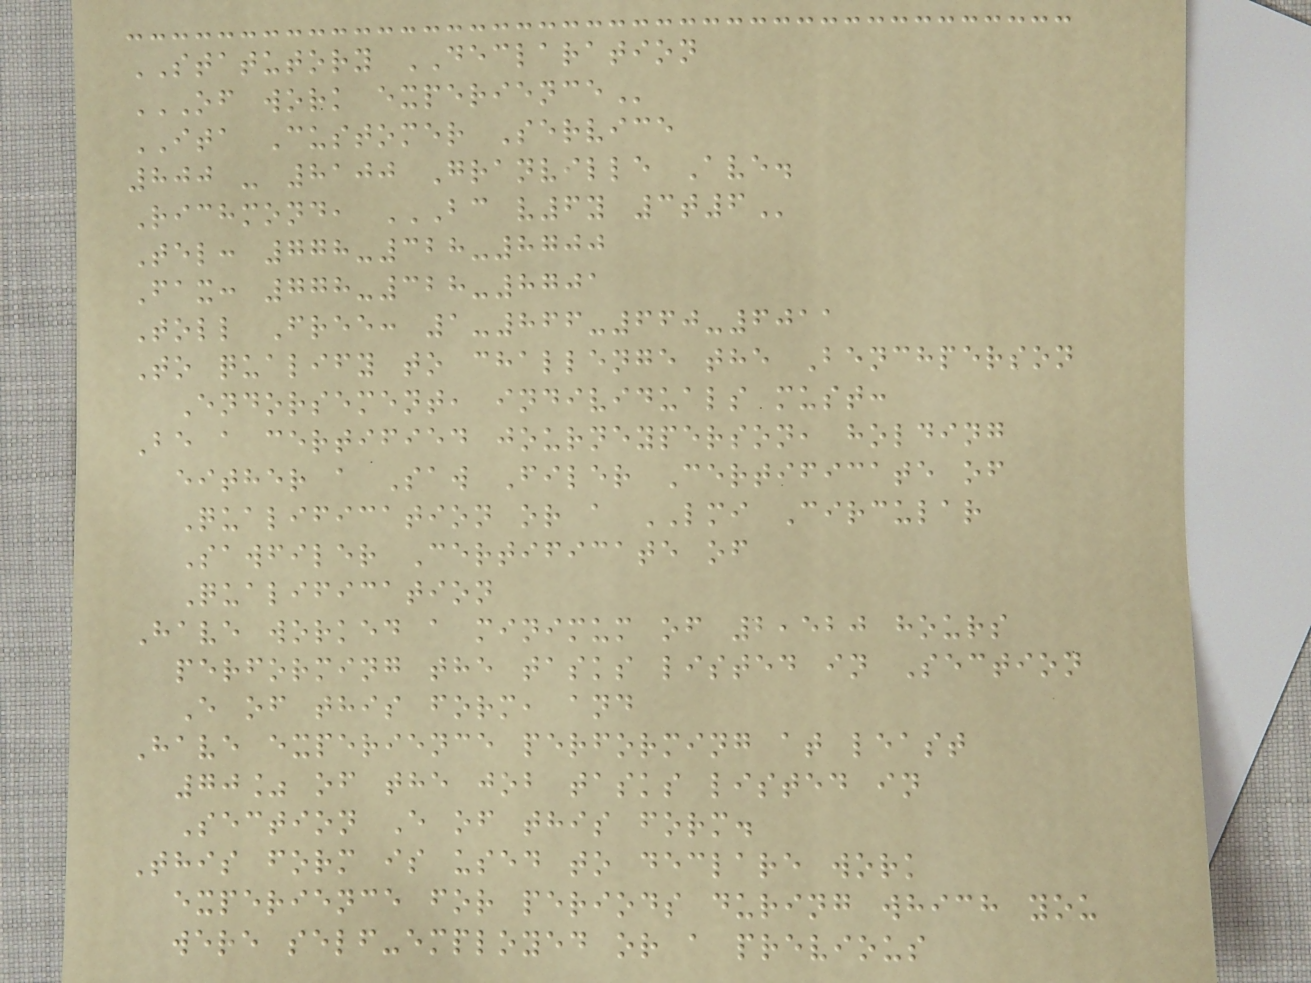STATUTORY DECLARATION
OF WORK EXPERIENCE
ITA Customer Service
800 - 8100 Granville Ave.
Richmond, BC V6Y 3T6
Tel: 778-328-8700
Fax: 778-328-8701
Toll Free: 1-866-660-6011
To qualify to challenge the Benchperson
Endorsement, individuals must:
Be a certified journeyperson, holding
either a Saw Filer Certificate of
Qualification or a LMI Circular
Sawfiler Certificate of
Qualification
Have worked a minimum of 2,520 hours
performing the tasks listed in Section
E of this form, and
Have experience performing at least
70% of the job tasks listed in
Section E of this form.
This form is used to declare work
experience for periods during which you
were self-employed or a previous
